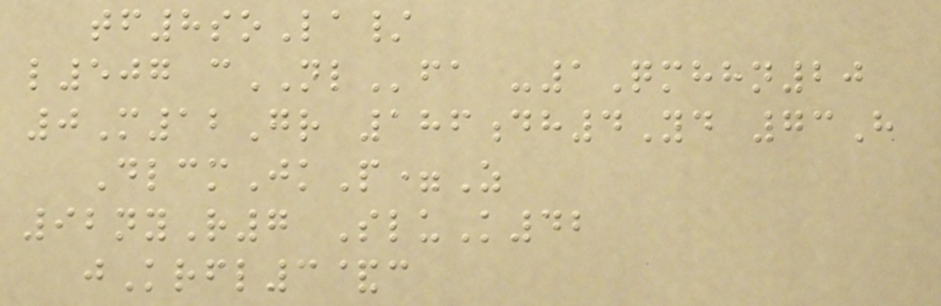tf8soLa/
l507 cNLfa -1Qmhhn20
0M12Gr 186dh4Yd 73H
DlcmJkP=Z
92nyR7 SluK42
jKrfl3&c
